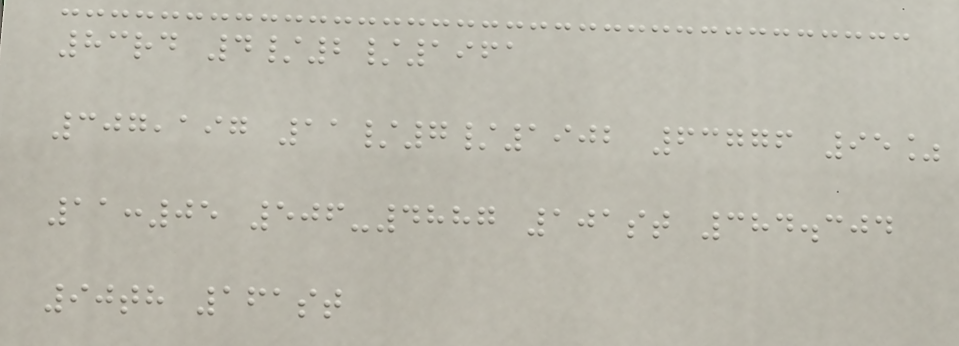83rd 4/2/1961
307,197 11/7/1902 63776 95%
11:05 506-4887 101st 384.304
90th 161st
